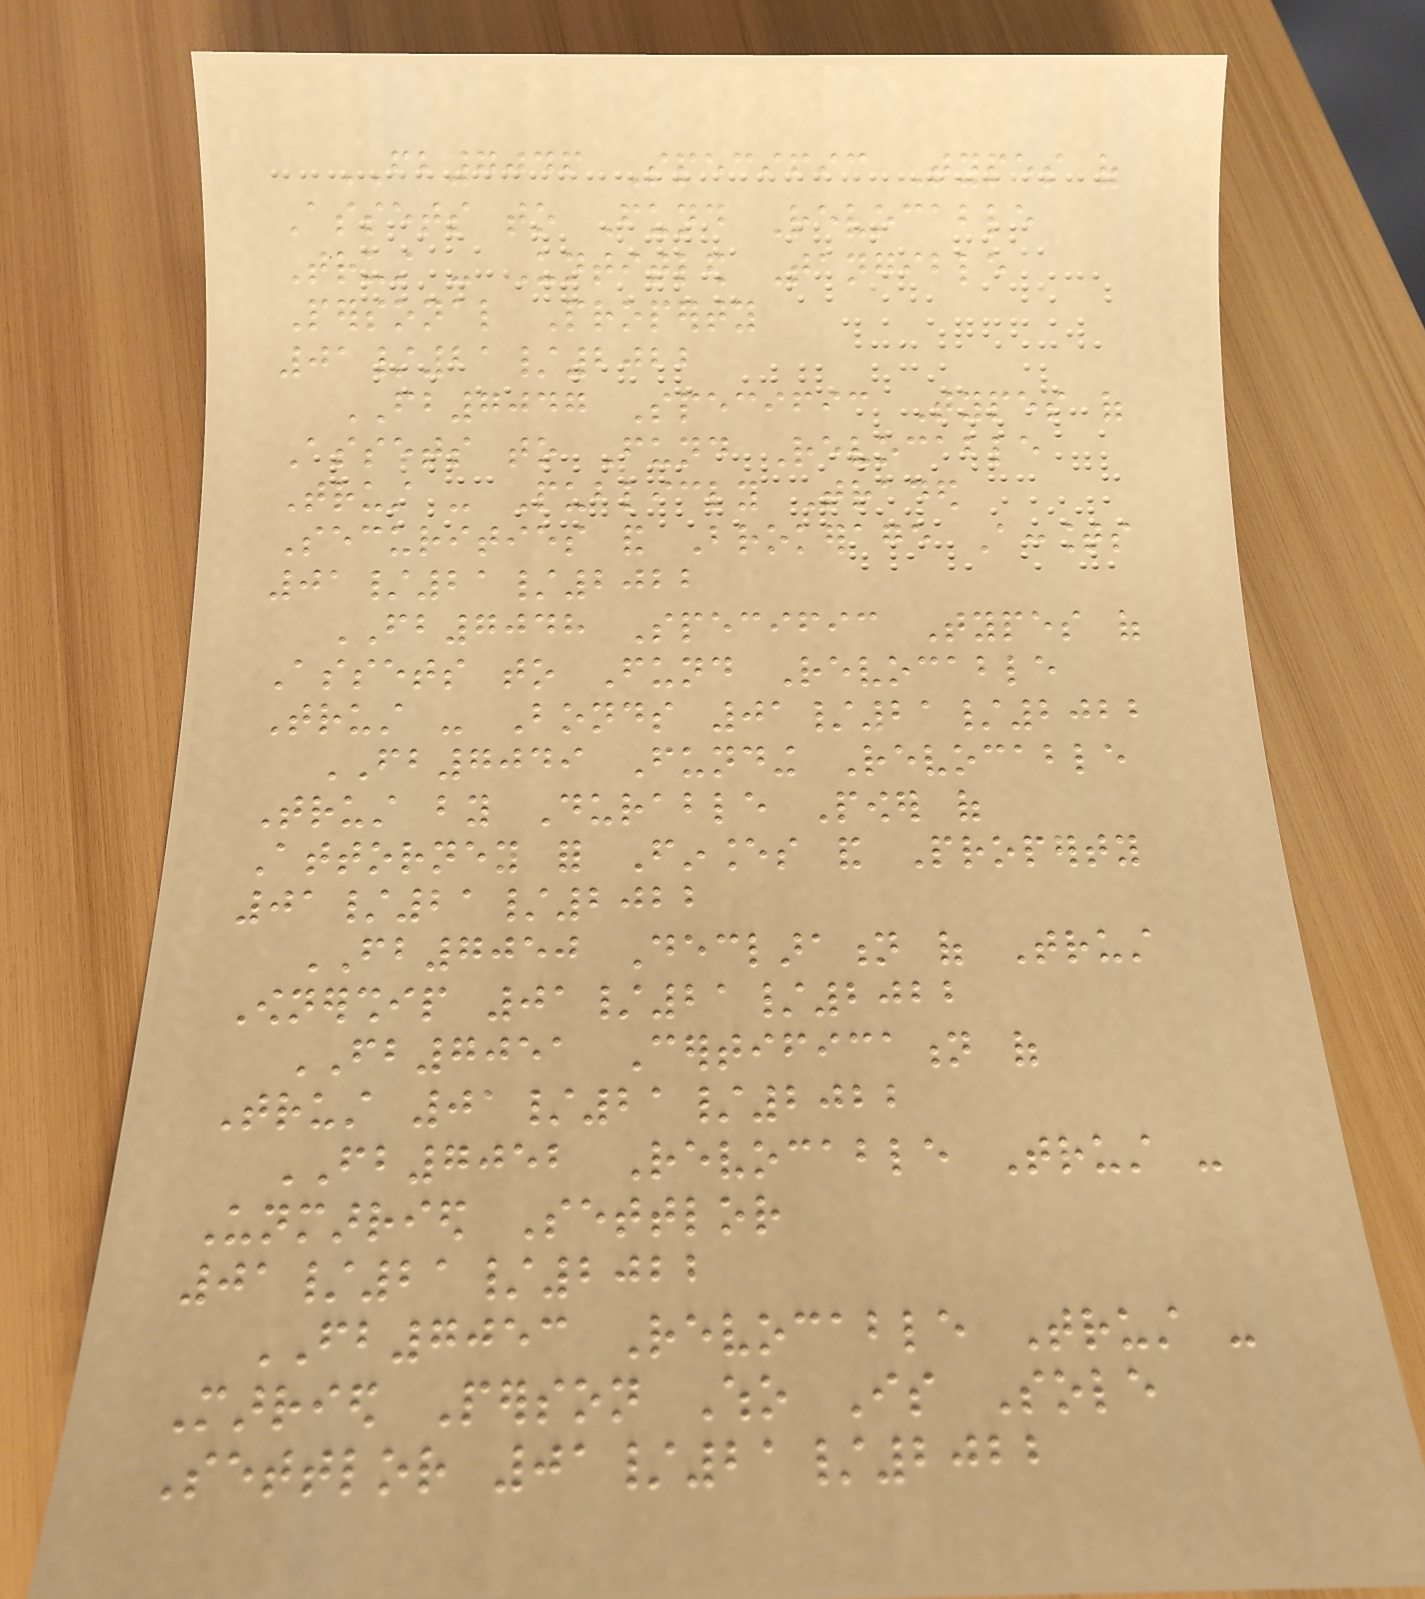FB7046 Specific Types of
Assets to Fund Revocable
Trust - Untitled Tangible
Personal Property
01/21/2022
FB7047 Specific Types of
Assets to Fund Revocable
Trust - Publicly Traded
Securities and Brokerage Accounts
01/21/2022
FB7048 Specific Types of
Assets to Fund Revocable
Trust - Bonds 01/21/2022
FB7049 Funding Revocable
Trust by Durable Power of
Attorney for Finances and Property
01/21/2022
FB7050 Declaration of Trust
Ownership 01/21/2022
FB7051 Certification of
Trust 01/21/2022
FB7052 Revocable Trust -
Unmarried Settlor
01/21/2022
FB7053 Revocable Trust -
Married Person Who Is Sole
Settlor 01/21/2022
